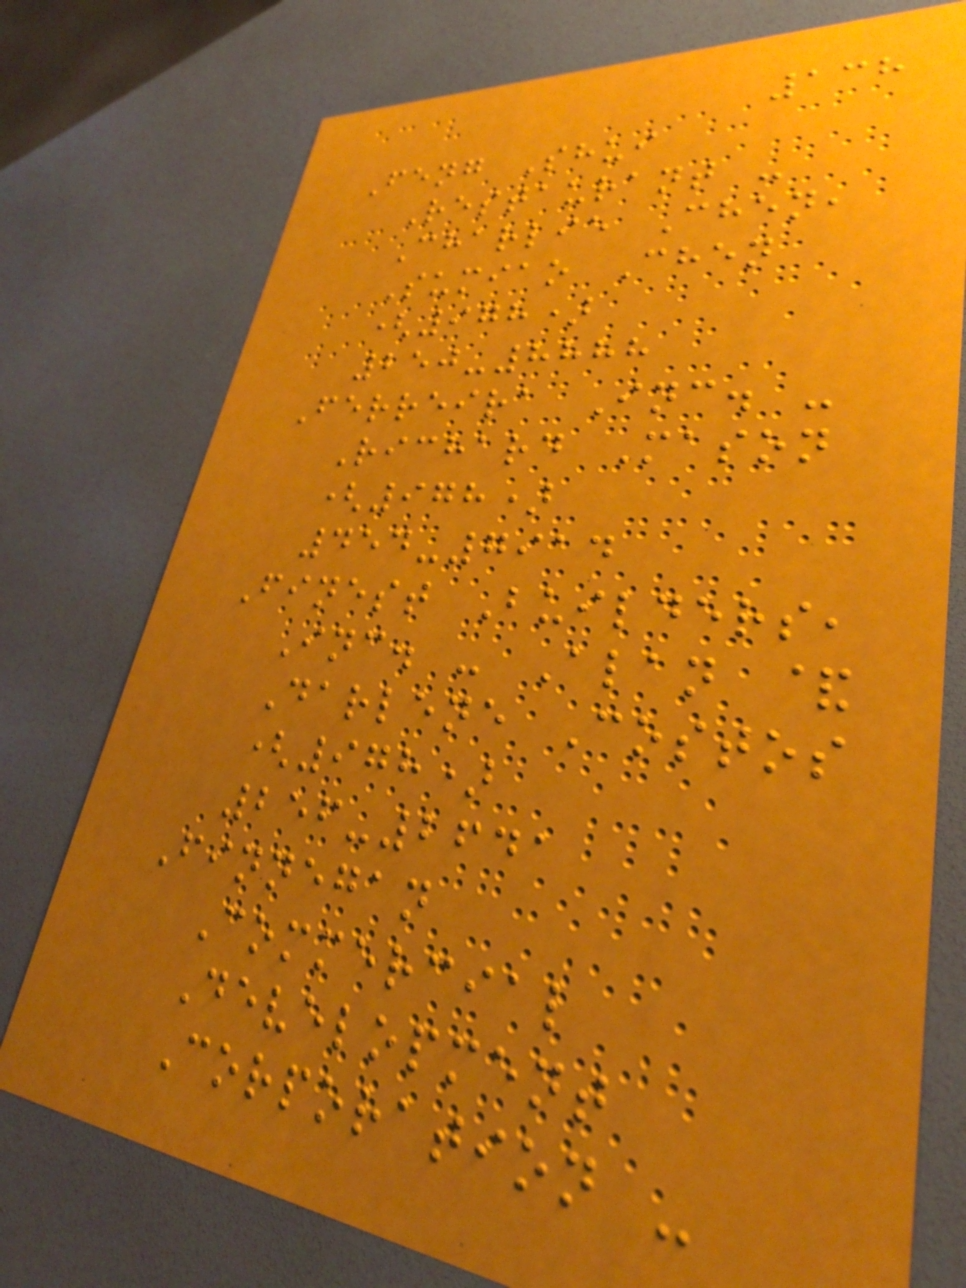138
Feng Shui
Restaurant -
Charlie Chen,
Sumiao Chen
(978)
250-8888
Ferreira Inc. -
Richard Mason
(978)
454-7914
Finest Builders,
Inc. - Alan &
Darlene Costos
(978)
256-2641
Finnegan
Commercial
Development
Corporation -
